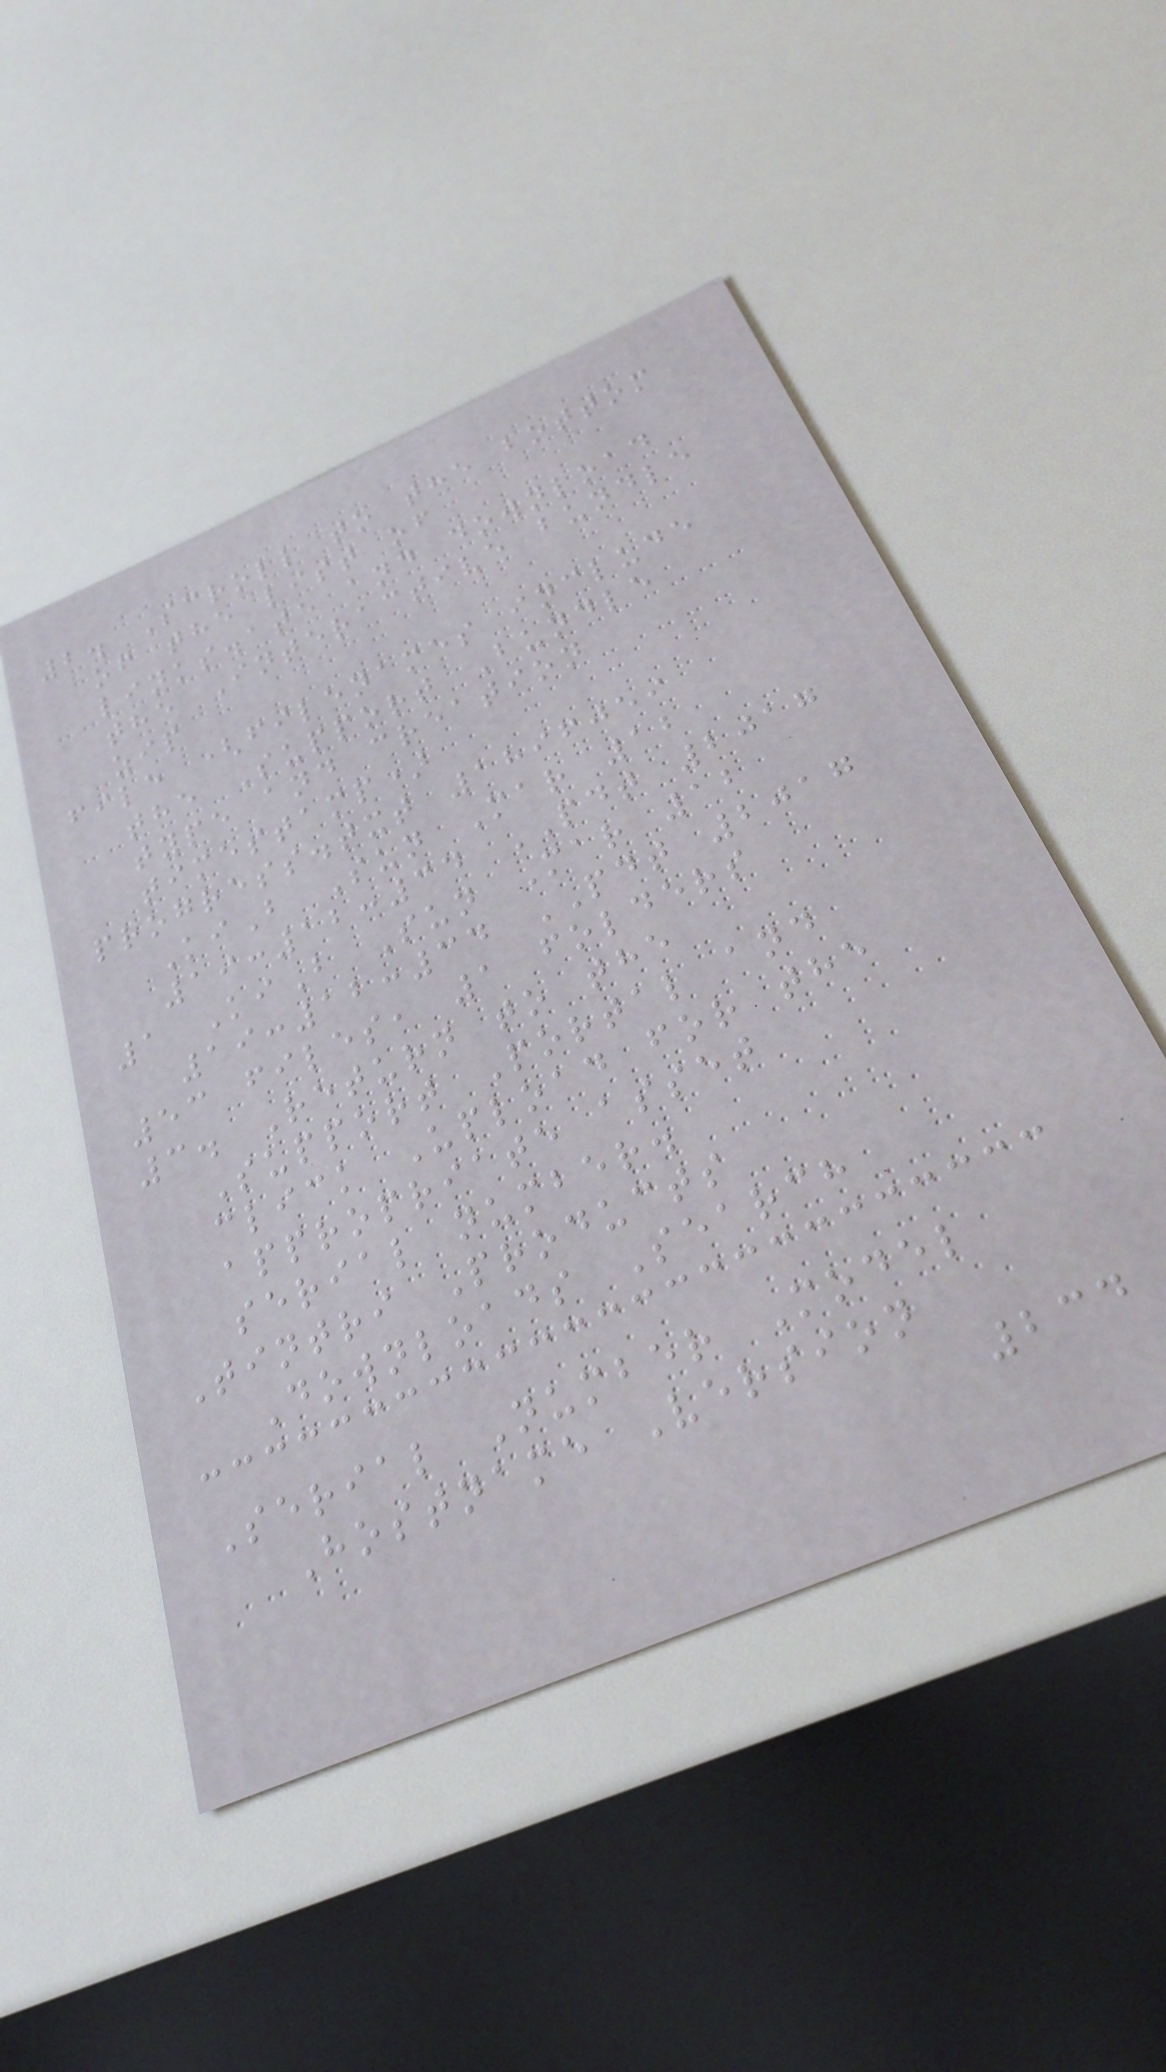2. Scroll to the bottom
of the list of
links.ate and download
the Interactive bundle
zip
file (filenames include
the Support Bundle
type and creation
timestamp)
progress.txt 1896059
KiB Sun Mar 12
19:12:34 PDT 2017
1 KiB Sun Mar 12
19:12:34 PDT 2017
53 files, 1 folders
3. Return to the
Support Portal and
click Upload for the
appropriate asset
serial number.
Tintri Products
Downloads Search
Serial Number Model
Hostname Version
234
